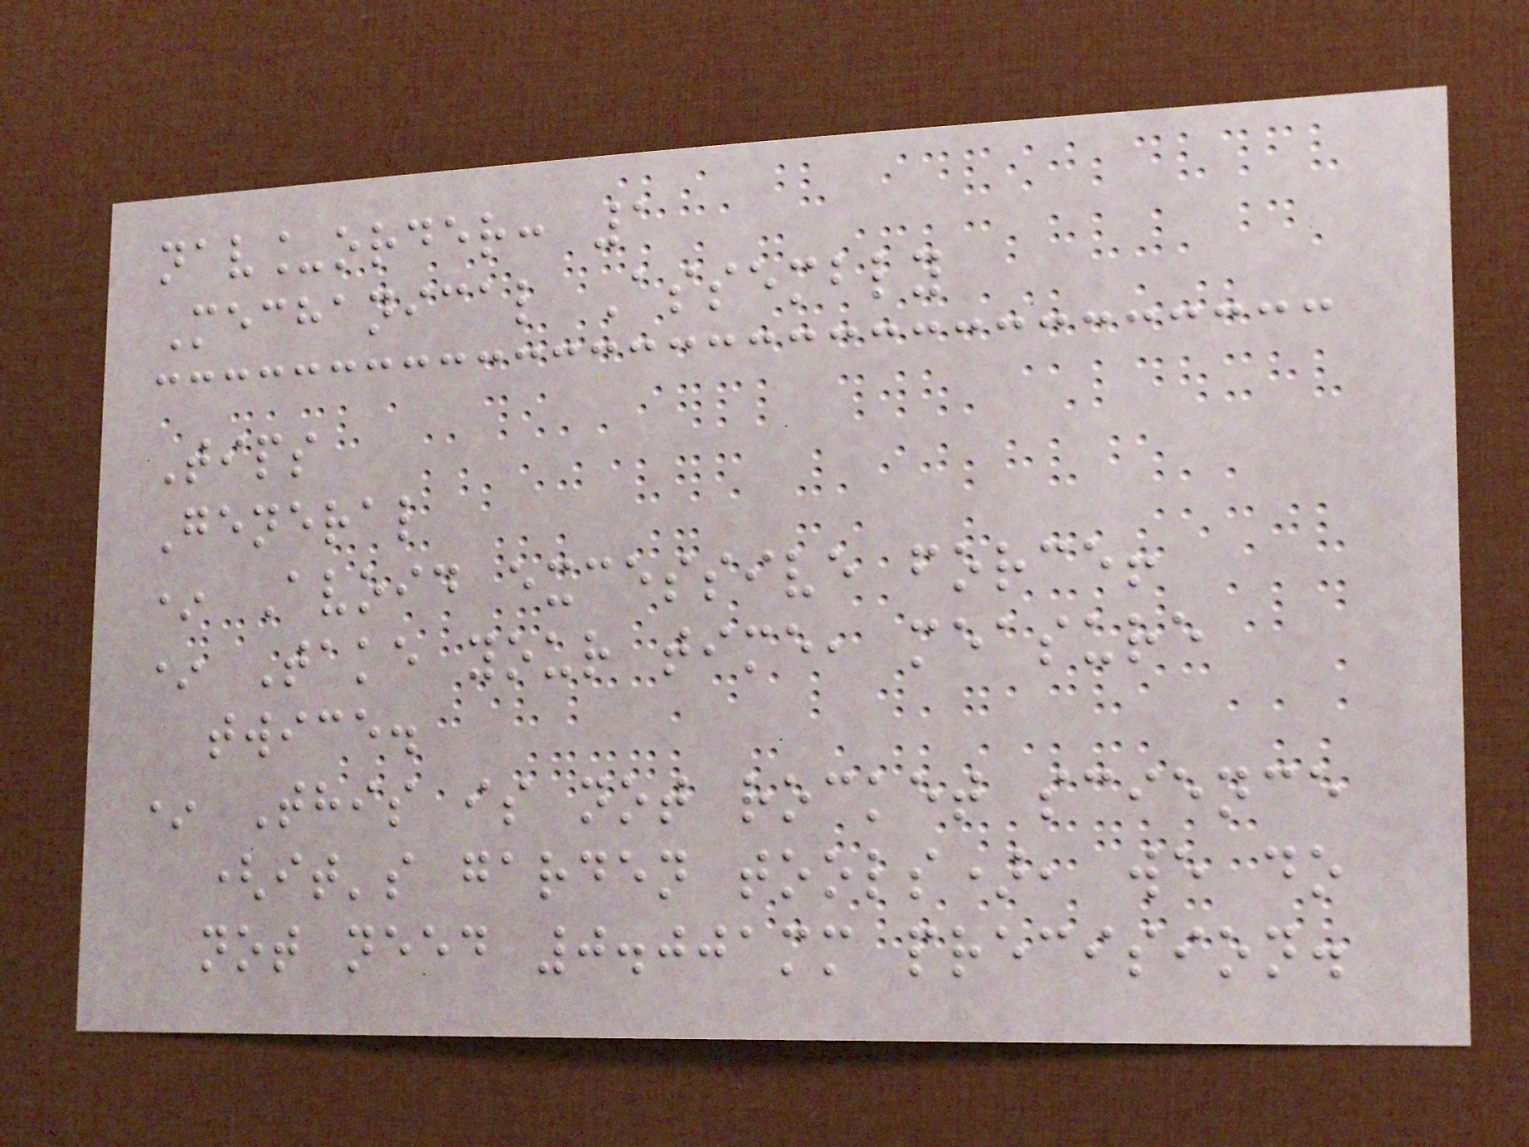nav_order: 1
Mechanical Assembly
Tips
General
* Avoid excessive force!
* Take your time, measure
twice.
* This is not rocket science
(it's garden tools), we do
not need 0.001mm precision.
